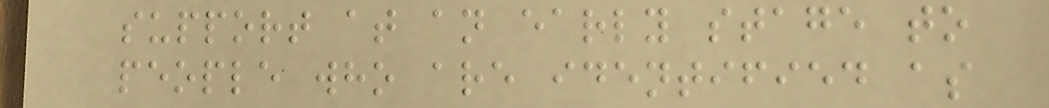support at an early stage to
people who are identified as
